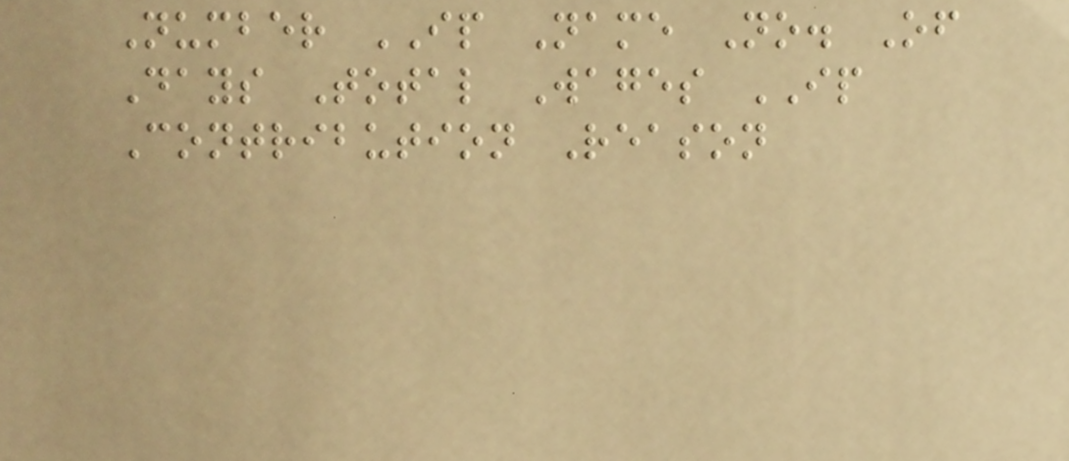Number IP Name No. Of
Days Total Wages IP
Contribution Reason
